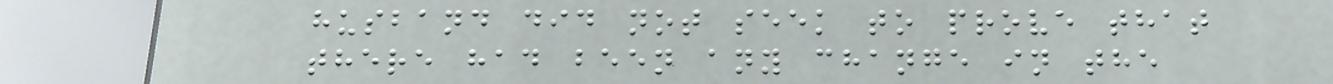husband did not seek to prove that
there had been any change in the
